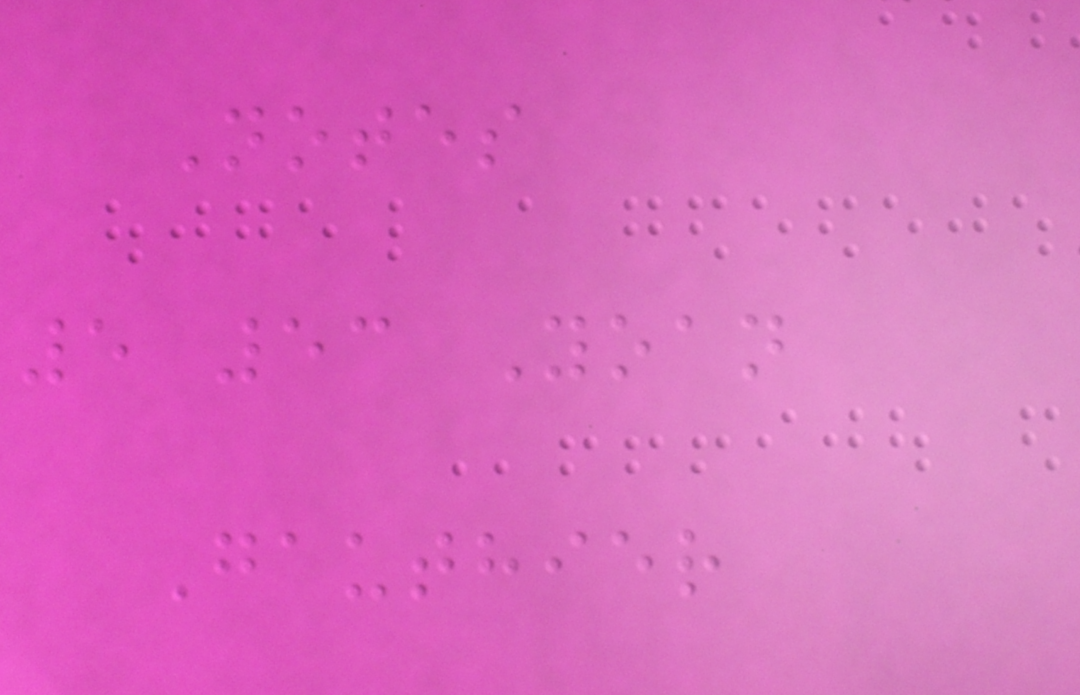Notes
5 53 Yoan
Gauthier
